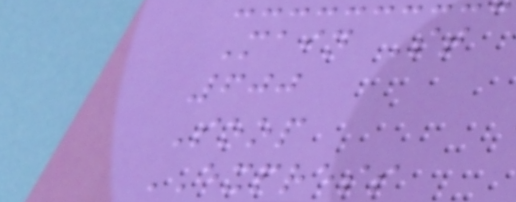Main St
600
Soop
EXPRESS
